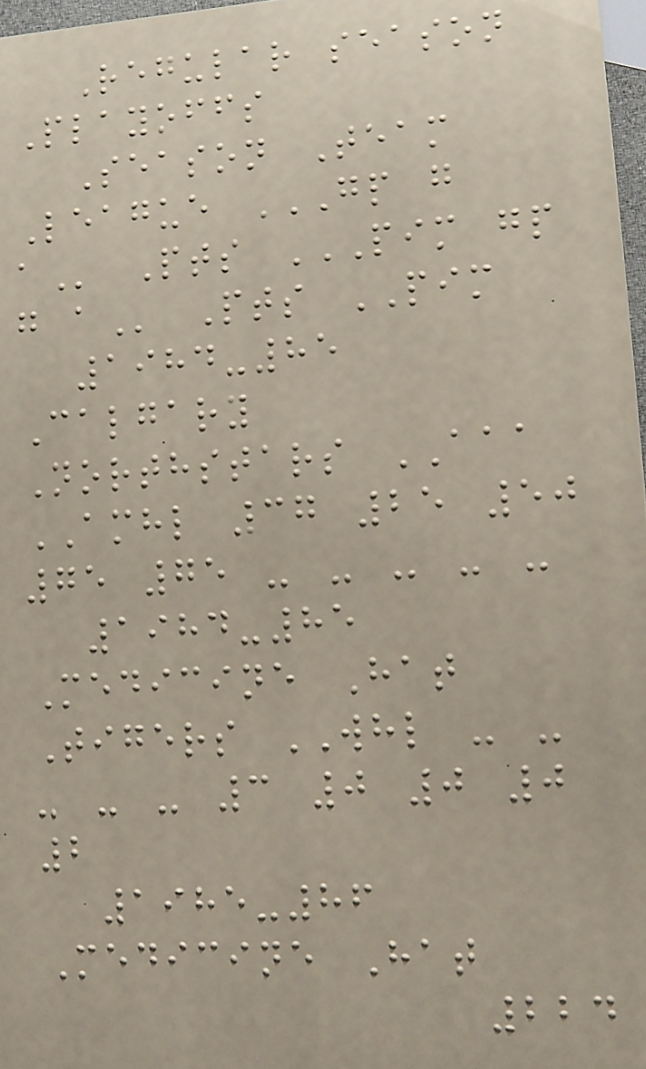Regular season
Playoffs
Season Team
League GP G
A Pts PIM GP
G A Pts PIM
1984-85
Calgary
Northstars AAA
AMHL 37 25 50
75 75 - - - - -
1984-85
Medicine Hat
Tigers WHL - -
- - - 3 0 0 0
2
1985-86
Medicine Hat
224
